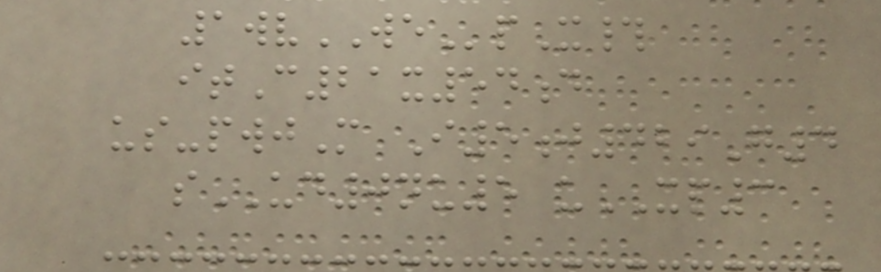1wvWEpX#
itC21x54d
us-pwjM I5j429G4
sUD0nu5 uXP3
